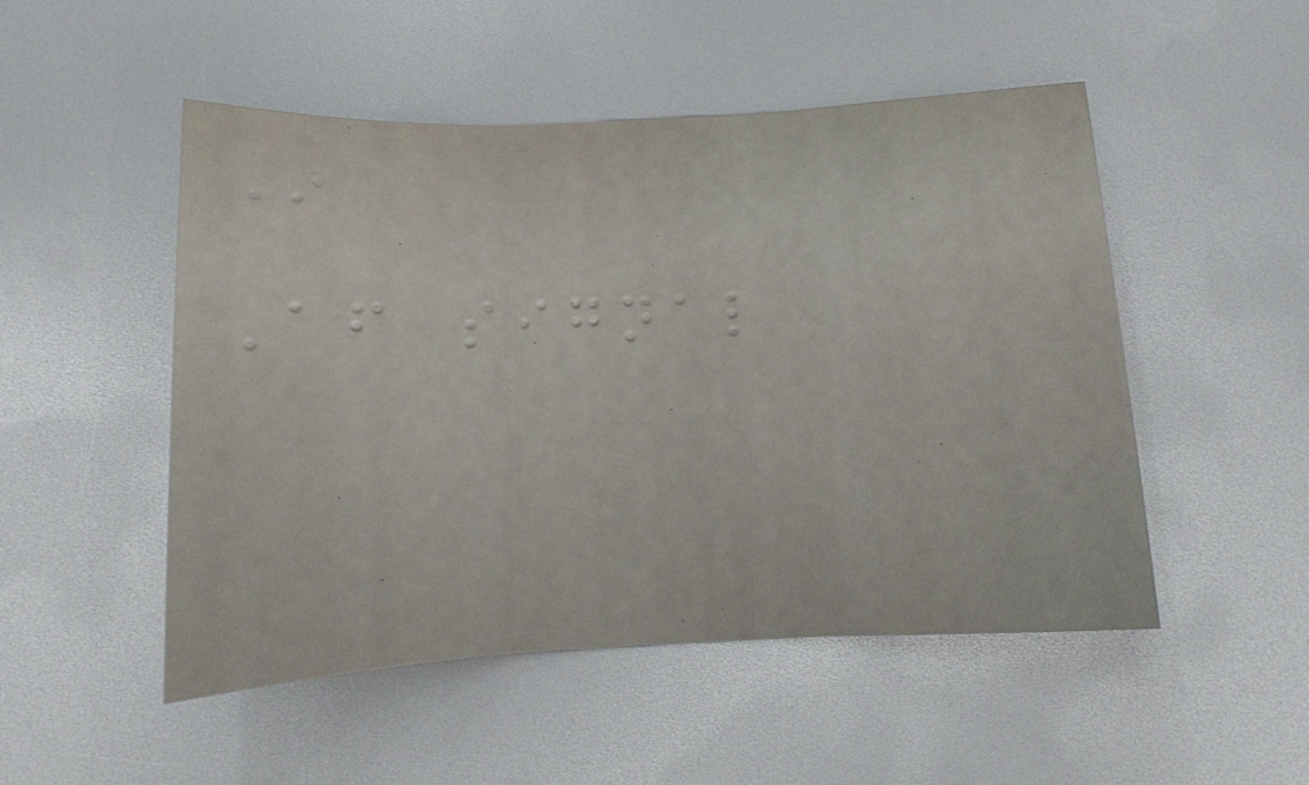In
After signal
